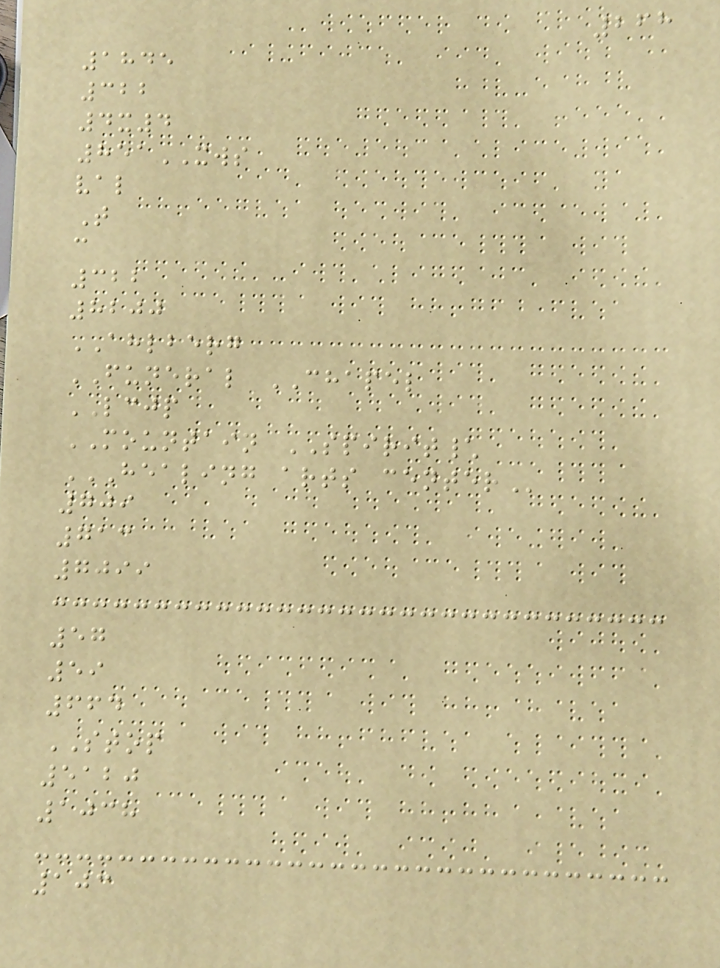268
1845
322
4x4
851XWS
val
T
c
322
8200
AHLBERG
FUNERAL CHAPEL
LCJP
MOUNTAIN SPIRIT\
HEALING ARTS CENTER
709
713
7099
57
59
664
STOP
5120
1038
103
